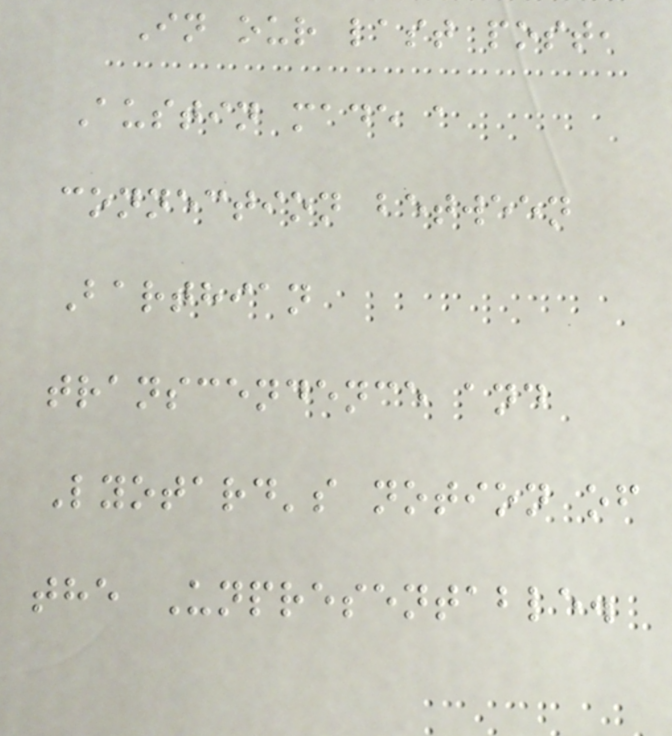In our last post,
Austin made a
connection between
Barthian
transcendence and
Lyotard's notion of
the Unpresentable.
